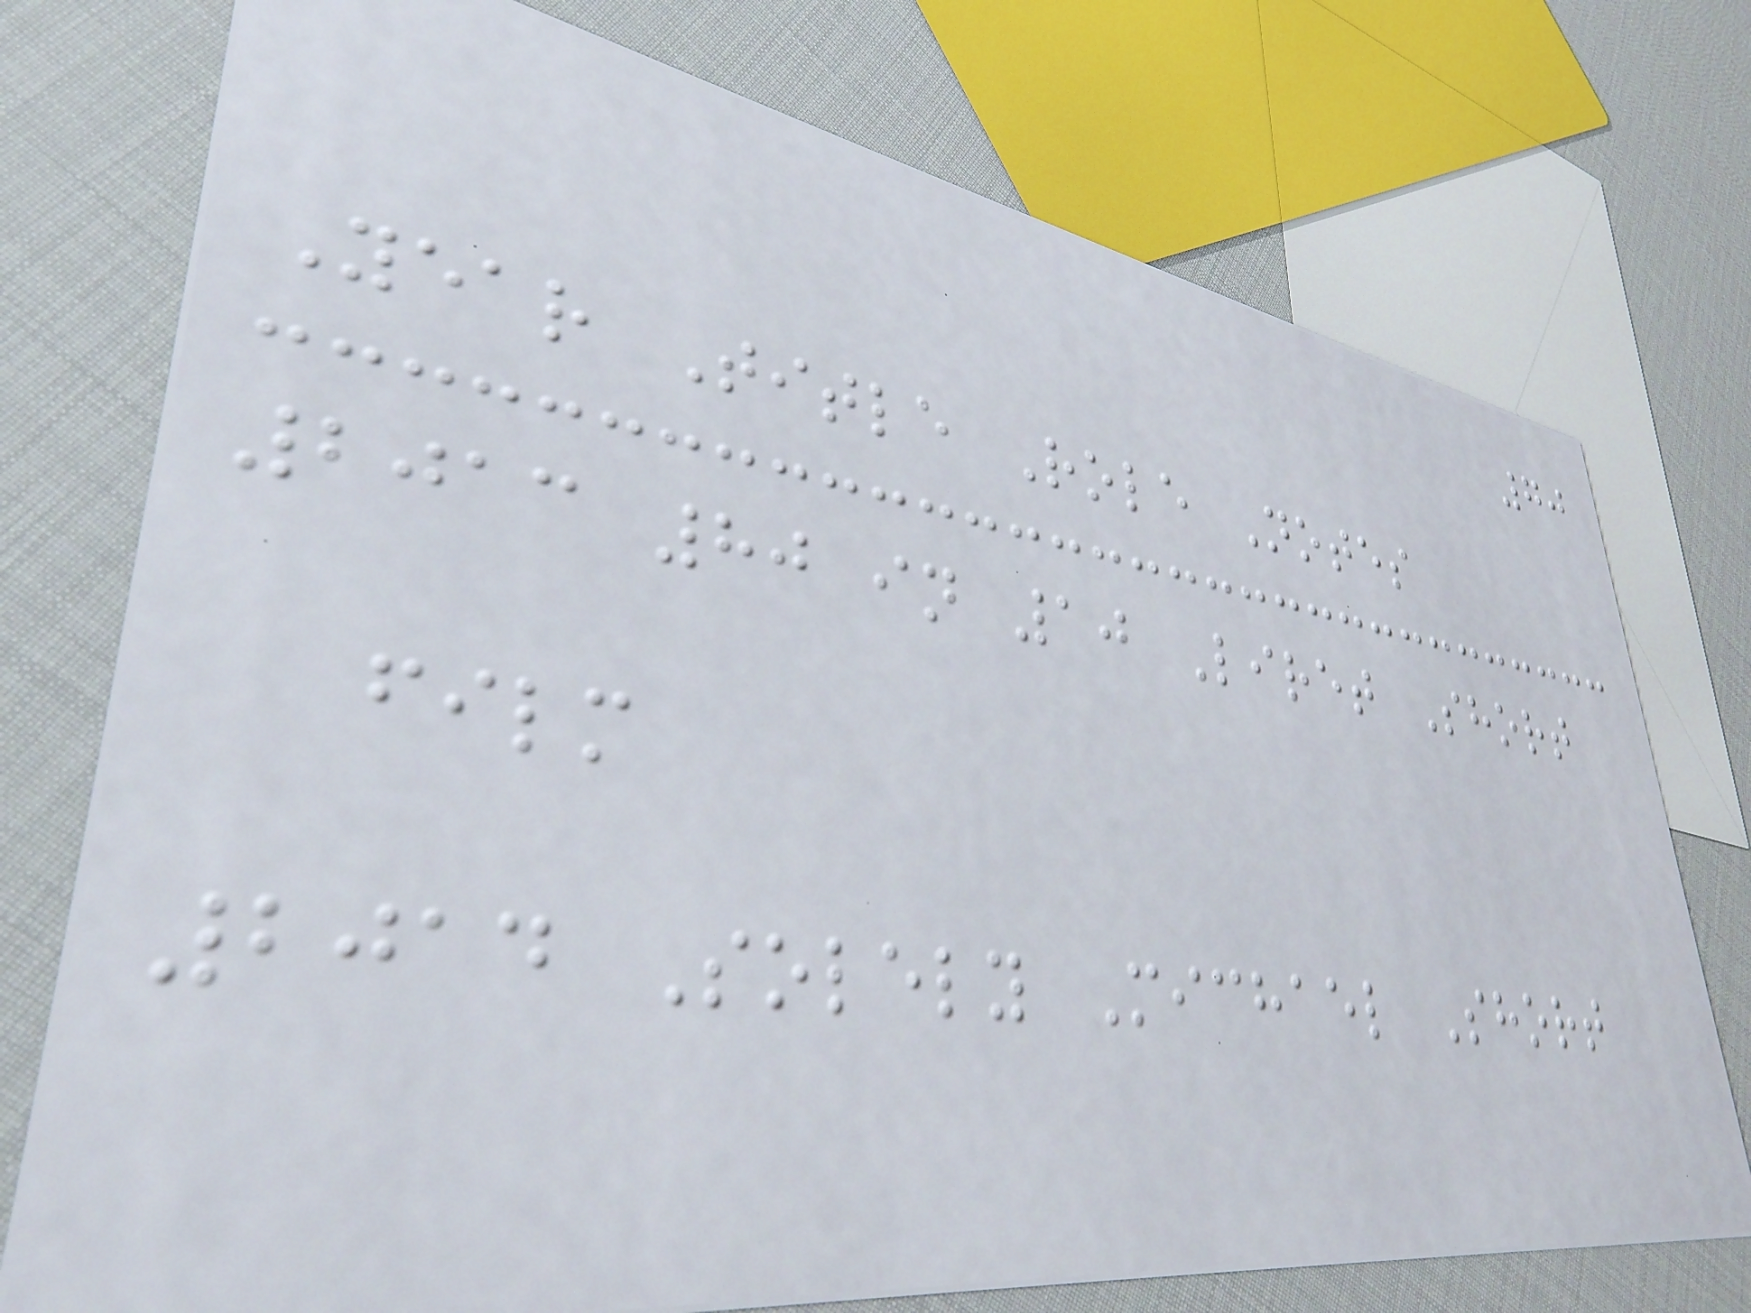70
Year Title Role Notes
2013 80 in 10 Liret Short
film
2014 Solely Michael Short
